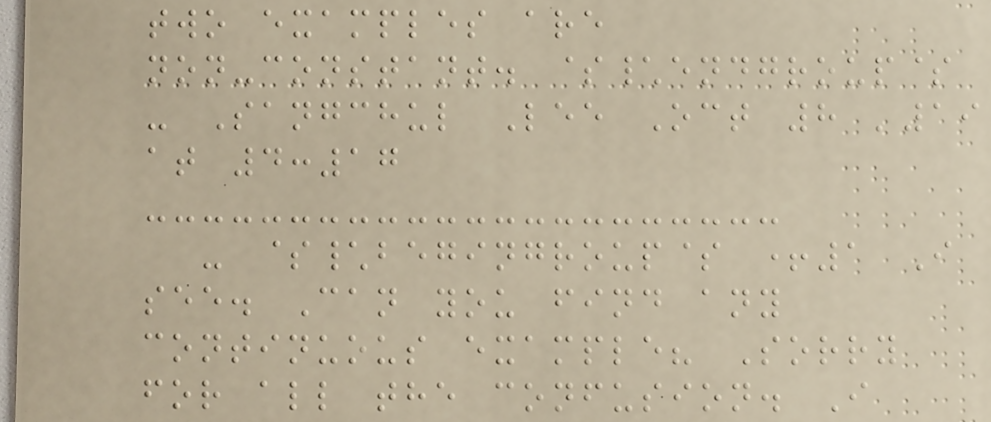two examples are
non-constant. $\endgroup$
- Sangchul Lee Oct 8 '19
at 4:17
- $\begingroup$ +1 I
see. Can you find any
continuous example? Sorry
for all the confusion. I
